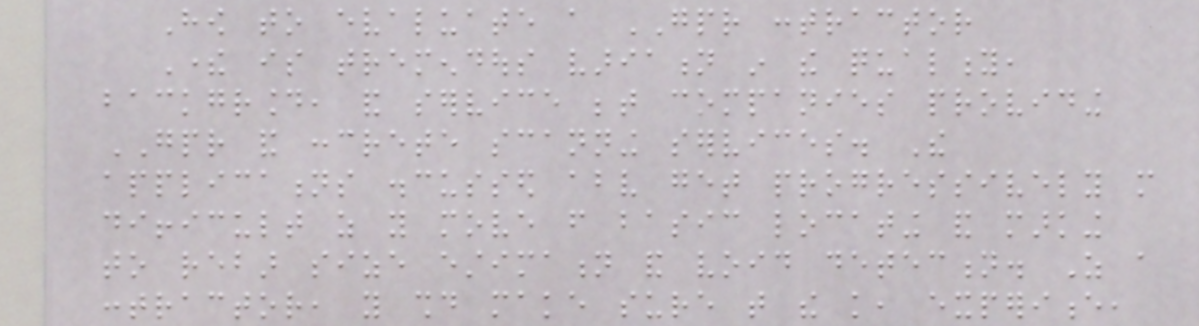How to evaluate a GPR contractor
There is tremendous variation in the quality,
background, and service between companies providing
GPR and concrete scanning services. The
applications discussed above get progressively more
difficult as you move from basic locating and marking
to rebar size estimation and void detection. As a
contractor, you should make sure that the knowledge, experience,
